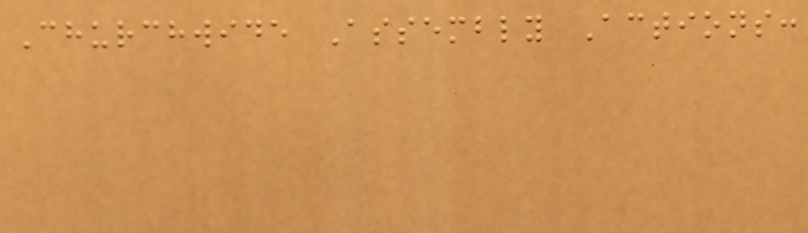Churchwide Assembly Actions:
